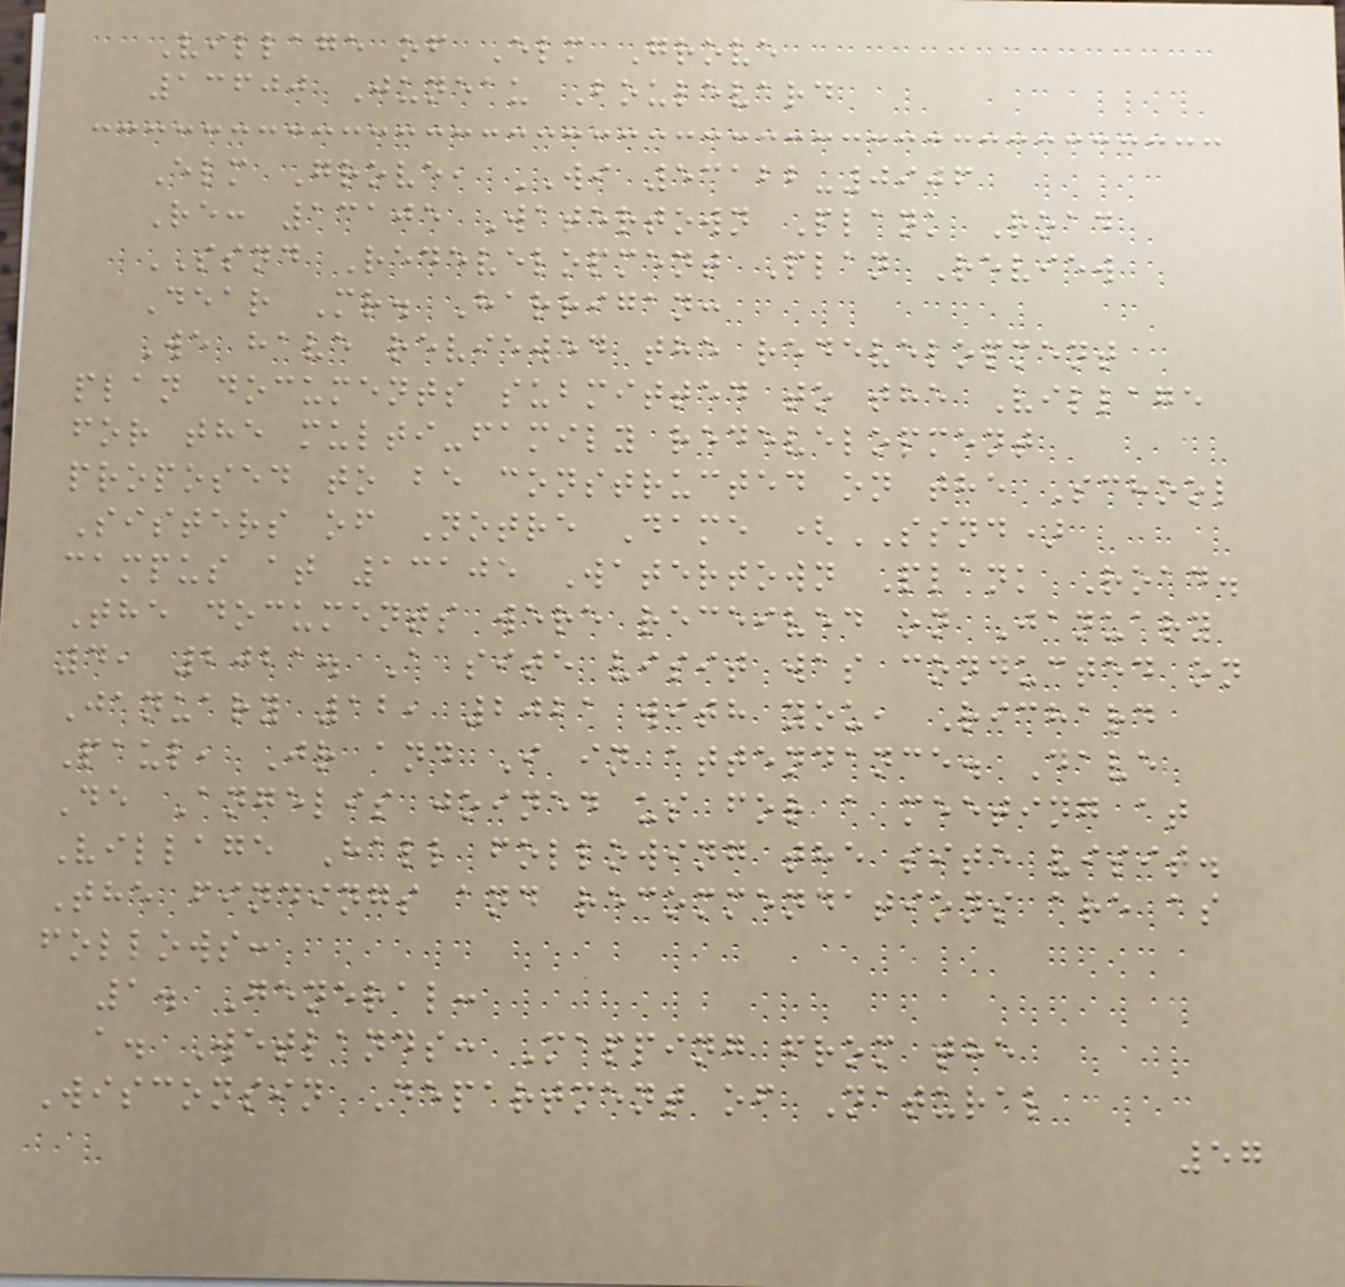Village of Elm Grove
13600 Juneau Boulevard
Elm Grove, WI 53122-0906
Re: 13105 Watertown Plank Road
SSND Redevelopment Plan Review
Dear Mr. Harrigan:
We have reviewed the redevelopment
plan documents submitted to the Village
for the multi-family redevelopment
proposed to be constructed on the School
Sisters of Notre Dame (SSND)
campus at 13105 Watertown Plank Road.
The documents were received on January
4, 2021. A site visit was conducted on
January 12, 2021 with you, Richard
Paul, Jr and I in attendance. Dave
De Angelis joined us for a meeting at
Village Hall following the site visit.
The findings and recommendations are as
follows:
1. General:
a. Wetlands: Mapping from the
Wisconsin Department of Natural
57
